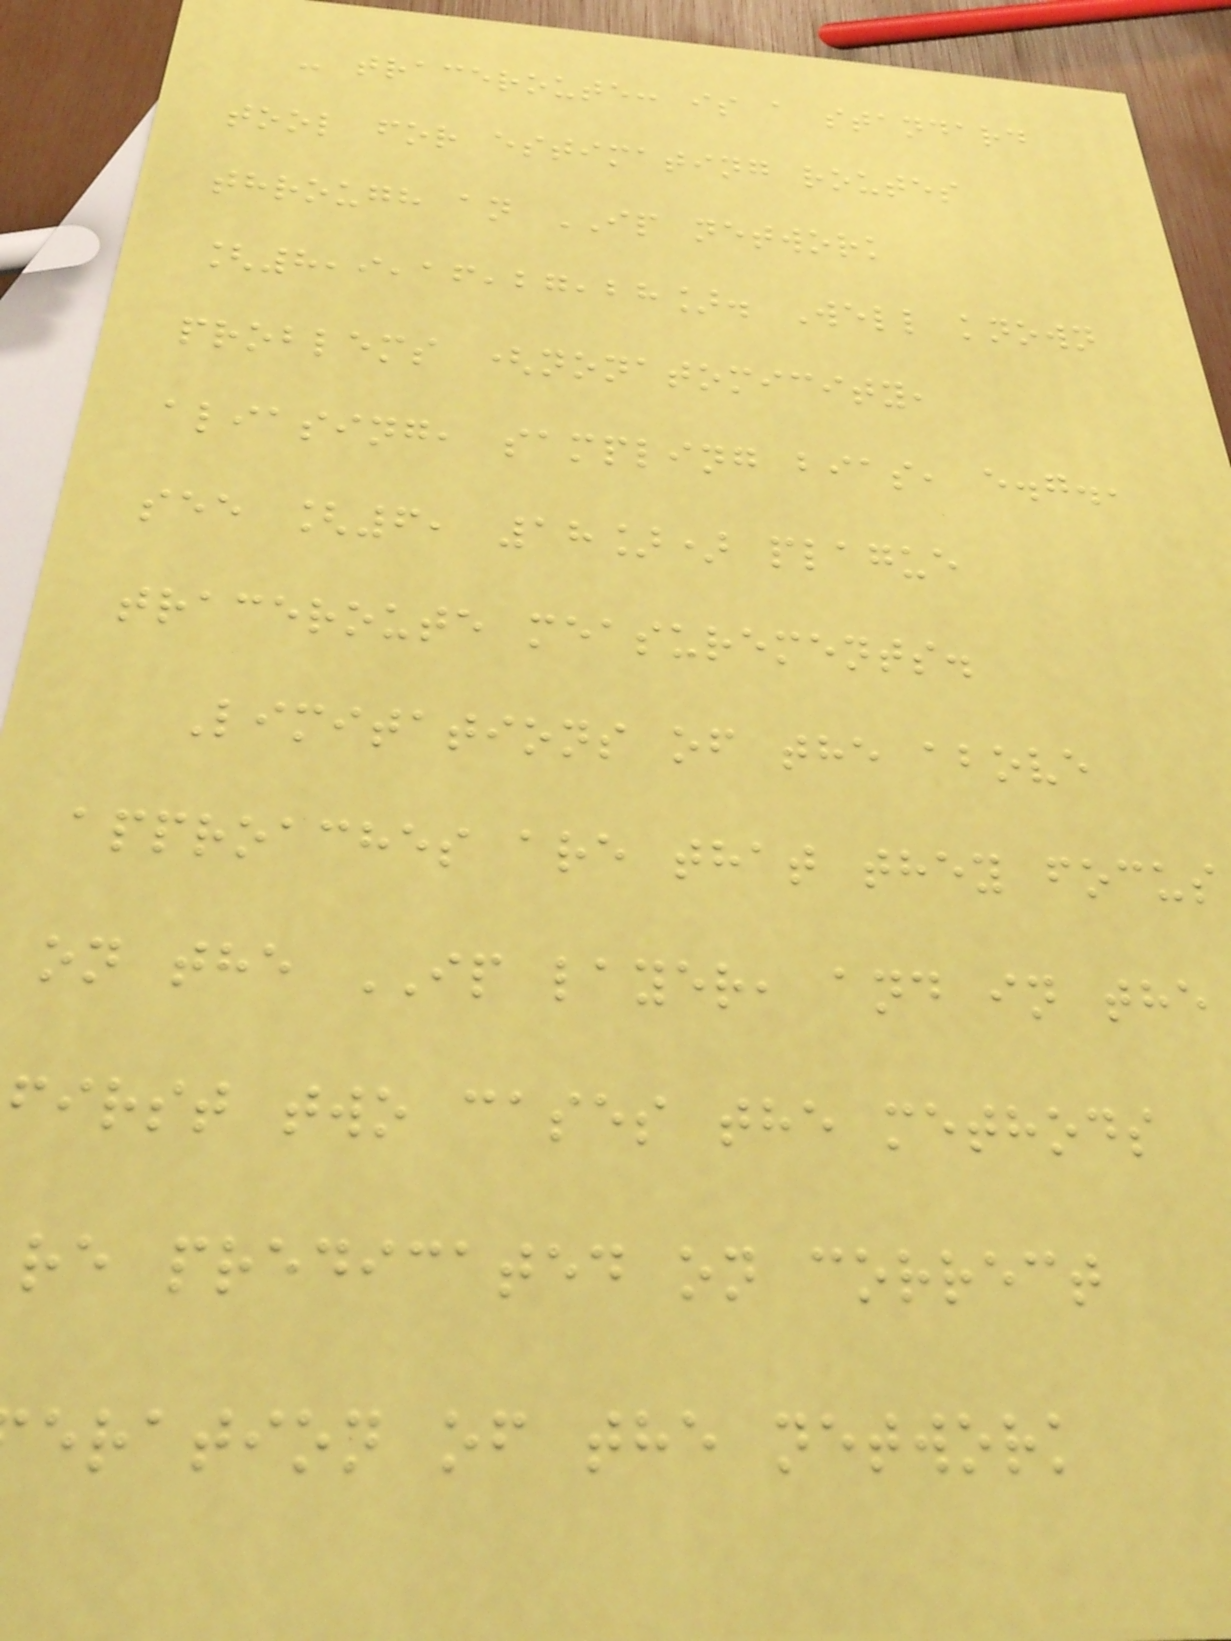- traceroute: is a standard
tool for estimating routes
through an IP network
[8,9,16,27,28]. Well known
problems (nonatomicity,
aliasing, sampling bias, e.g.,
see [6, 18]) plague
traceroute measurements.
Limitations of the above
approaches are that they focus
on the IP layer, and in the
first two cases the methods
re predicated on correct
eration of the network
